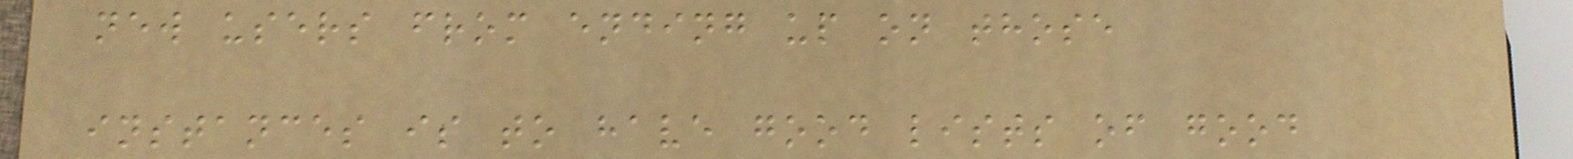new users from ending up on those
instances is to have good lists of good
